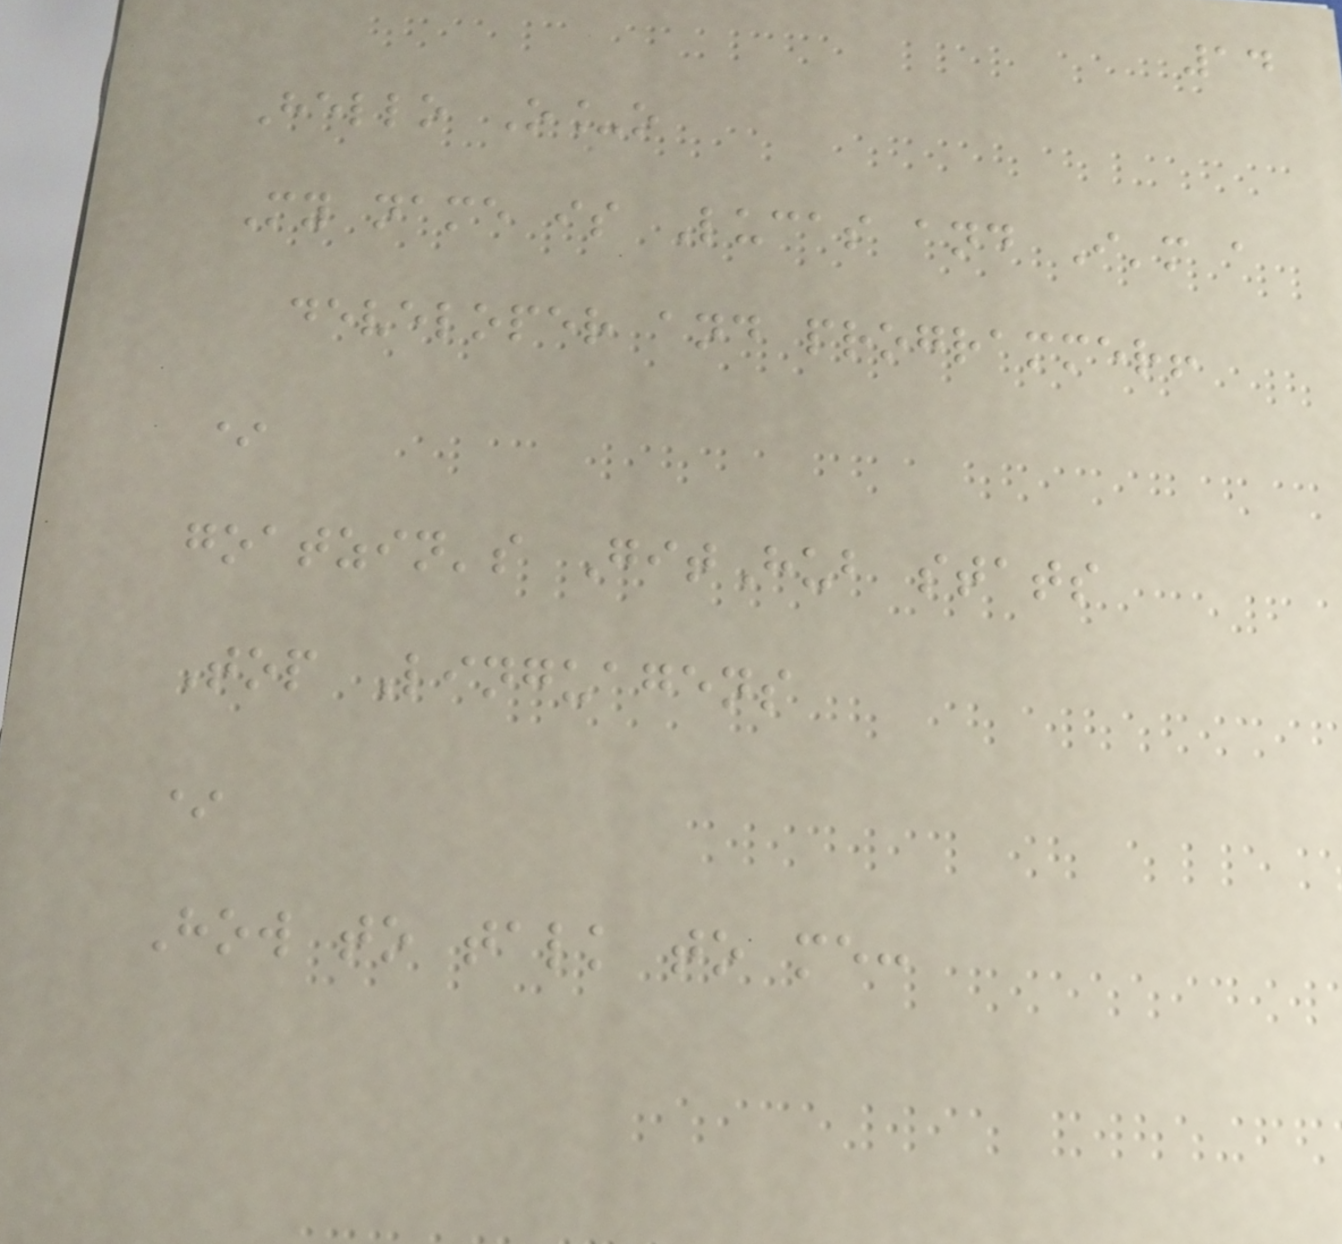14
Hello O_o
My name is Lucas and I'm a
developer and programmer!
*
goatzin's GitHub stats
Top Linguagens
*
How to talk to me:
